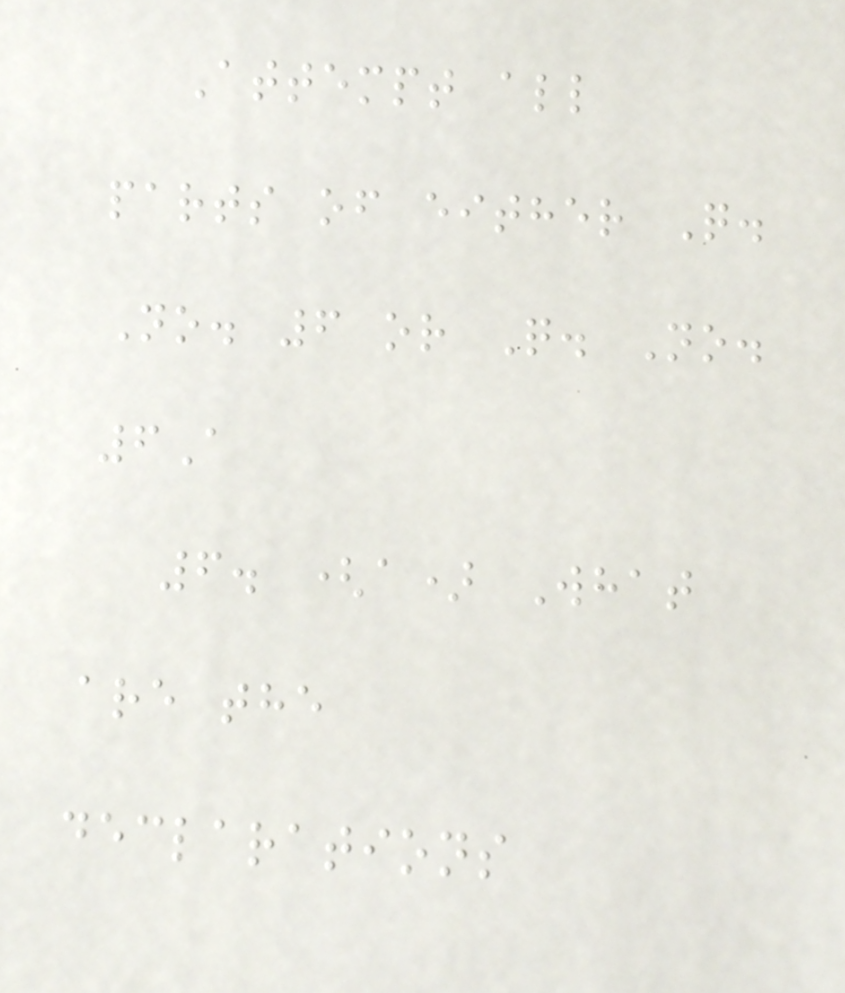Attempt all
parts of either Q.
No. 6 or Q. No.
6A
6. (a) What
are the
declarations
